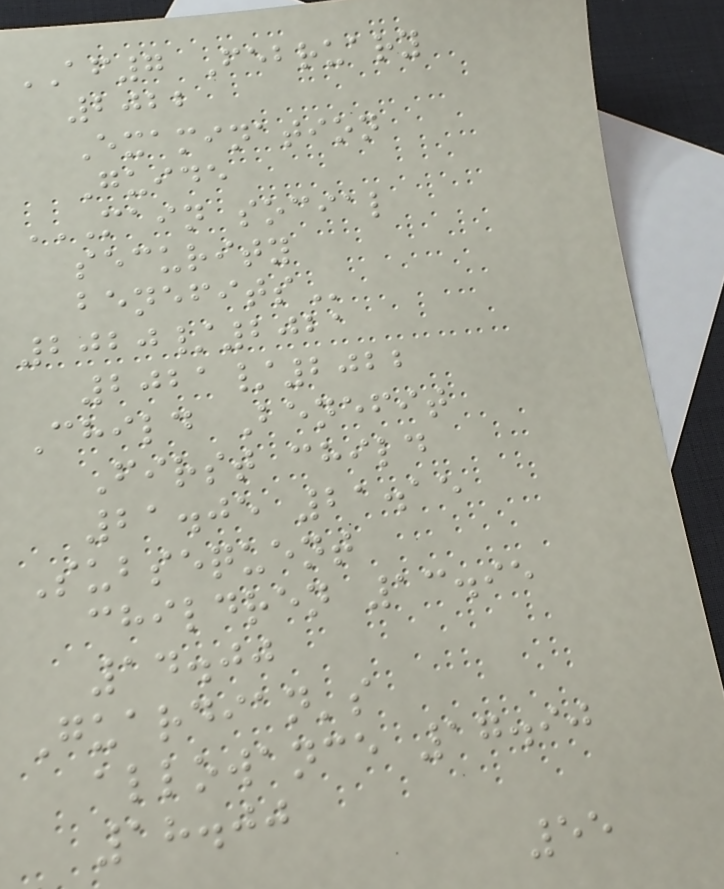AF7 February
2022
Examination
Guide
MAIN SOCIAL
SECURITY
BENEFITS
2020/2021
2021/2022
Child Benefit
First child
21.05 21.15
Subsequent
children 13.95
14.00
Guardian's
allowance 17.90
18.00
55
